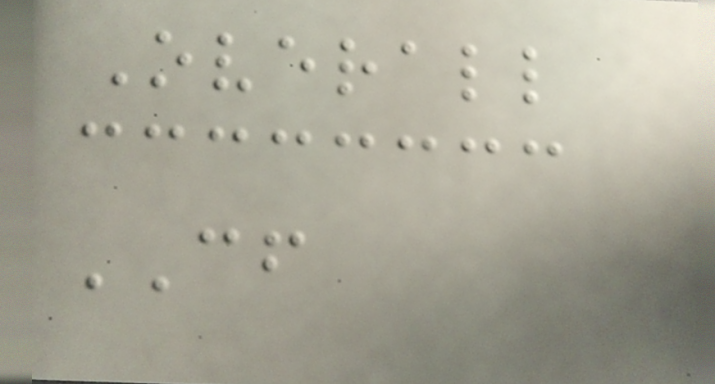Overall
CF
